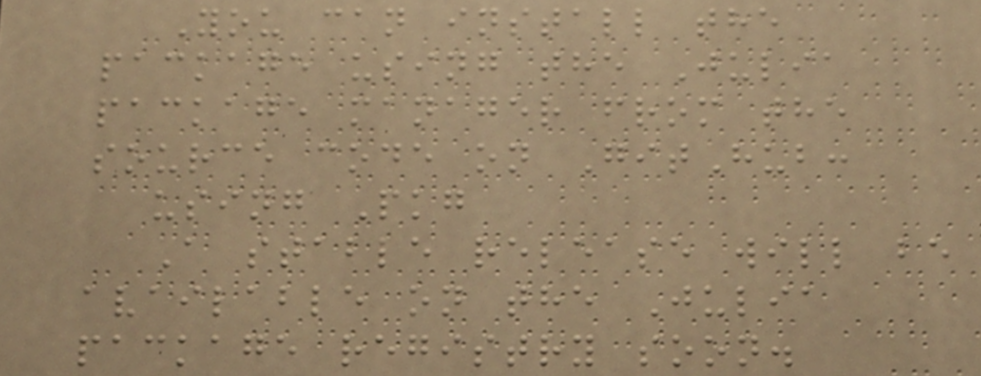You can install the
package using the Julia
package manager from the
source code on GitHub:
using Pkg
A stable release will be
available on the Julia
package registry soon.
